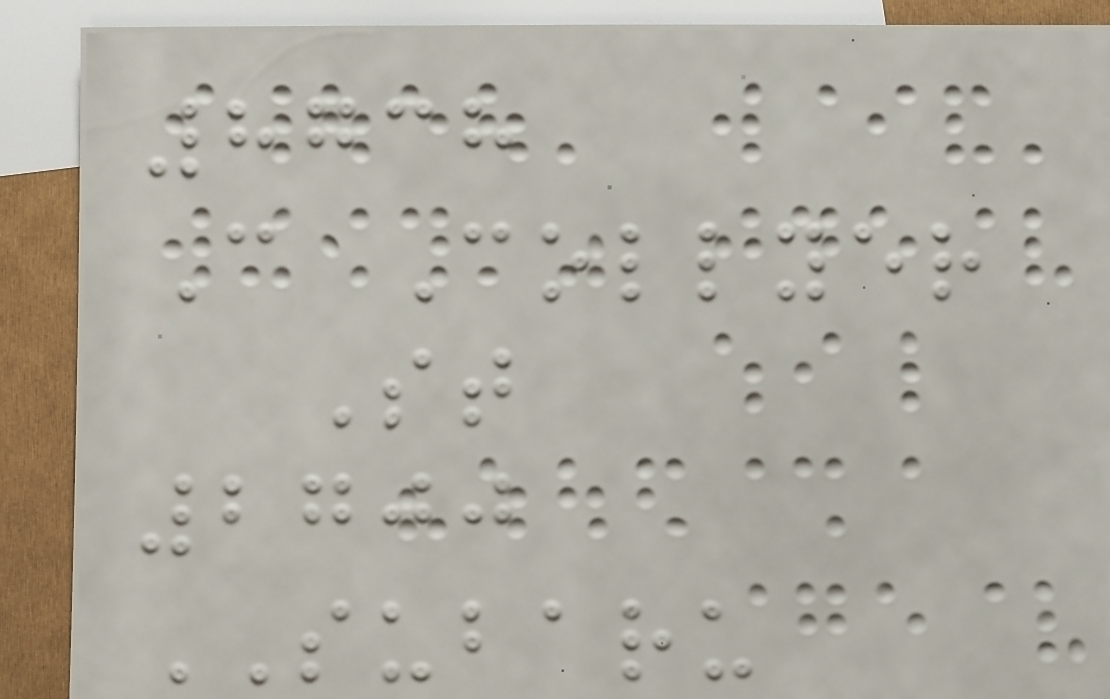8738
C Collyer
St
2700
SUBARU
